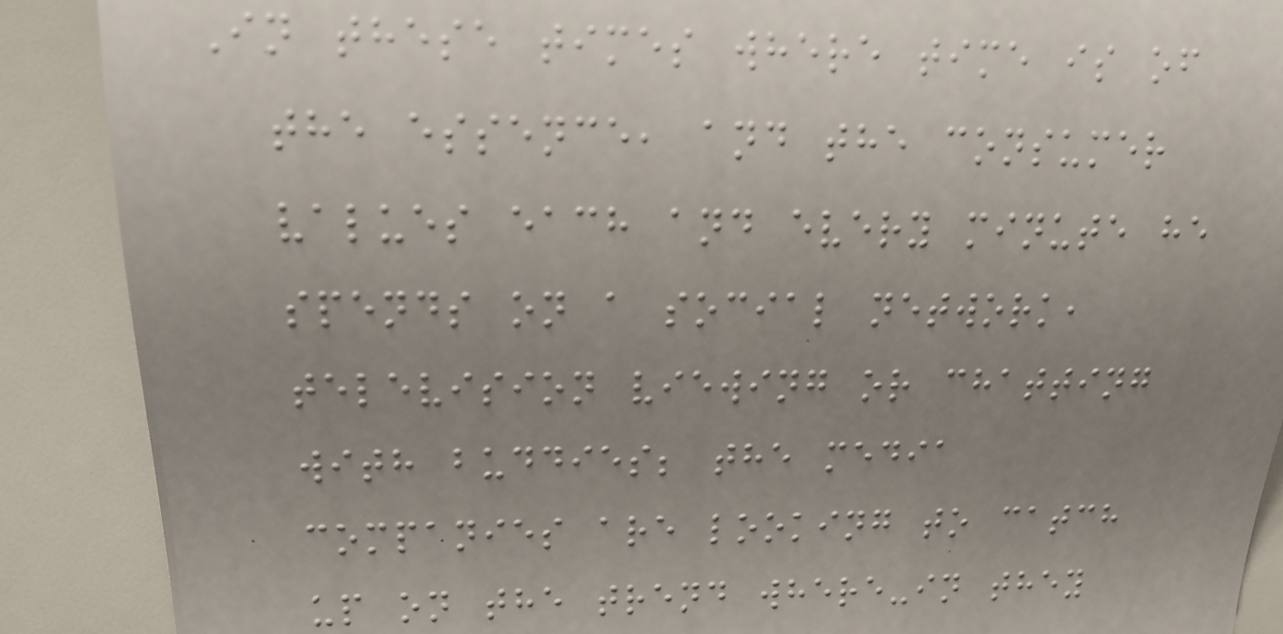In these times where time is of
the essence, and the consumer
values each and every minute he
spends on a social network,
television viewing or chatting
with buddies; the media
companies are looking to catch
up on the trend where-in they
